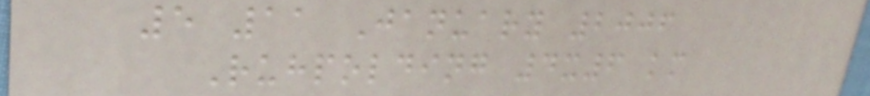5 11 January 2006
Ruhpolding 4x6 km
